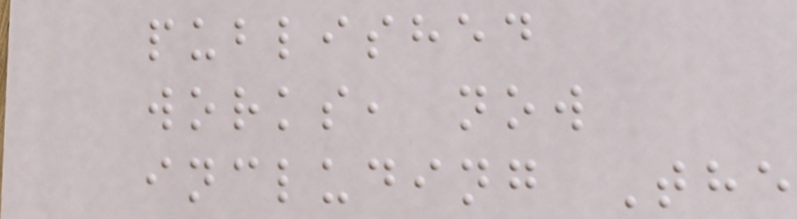published
works, now
including The
